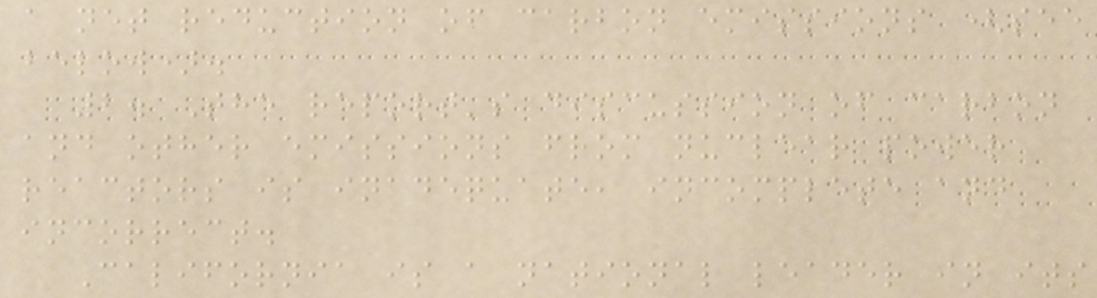a net reduction of carbon emissions (see
below).
2. The report's discussion of carbon
and other emissions from nuclear power
reactors is inadequate, incomplete and
incorrect.
California is a national leader in its
